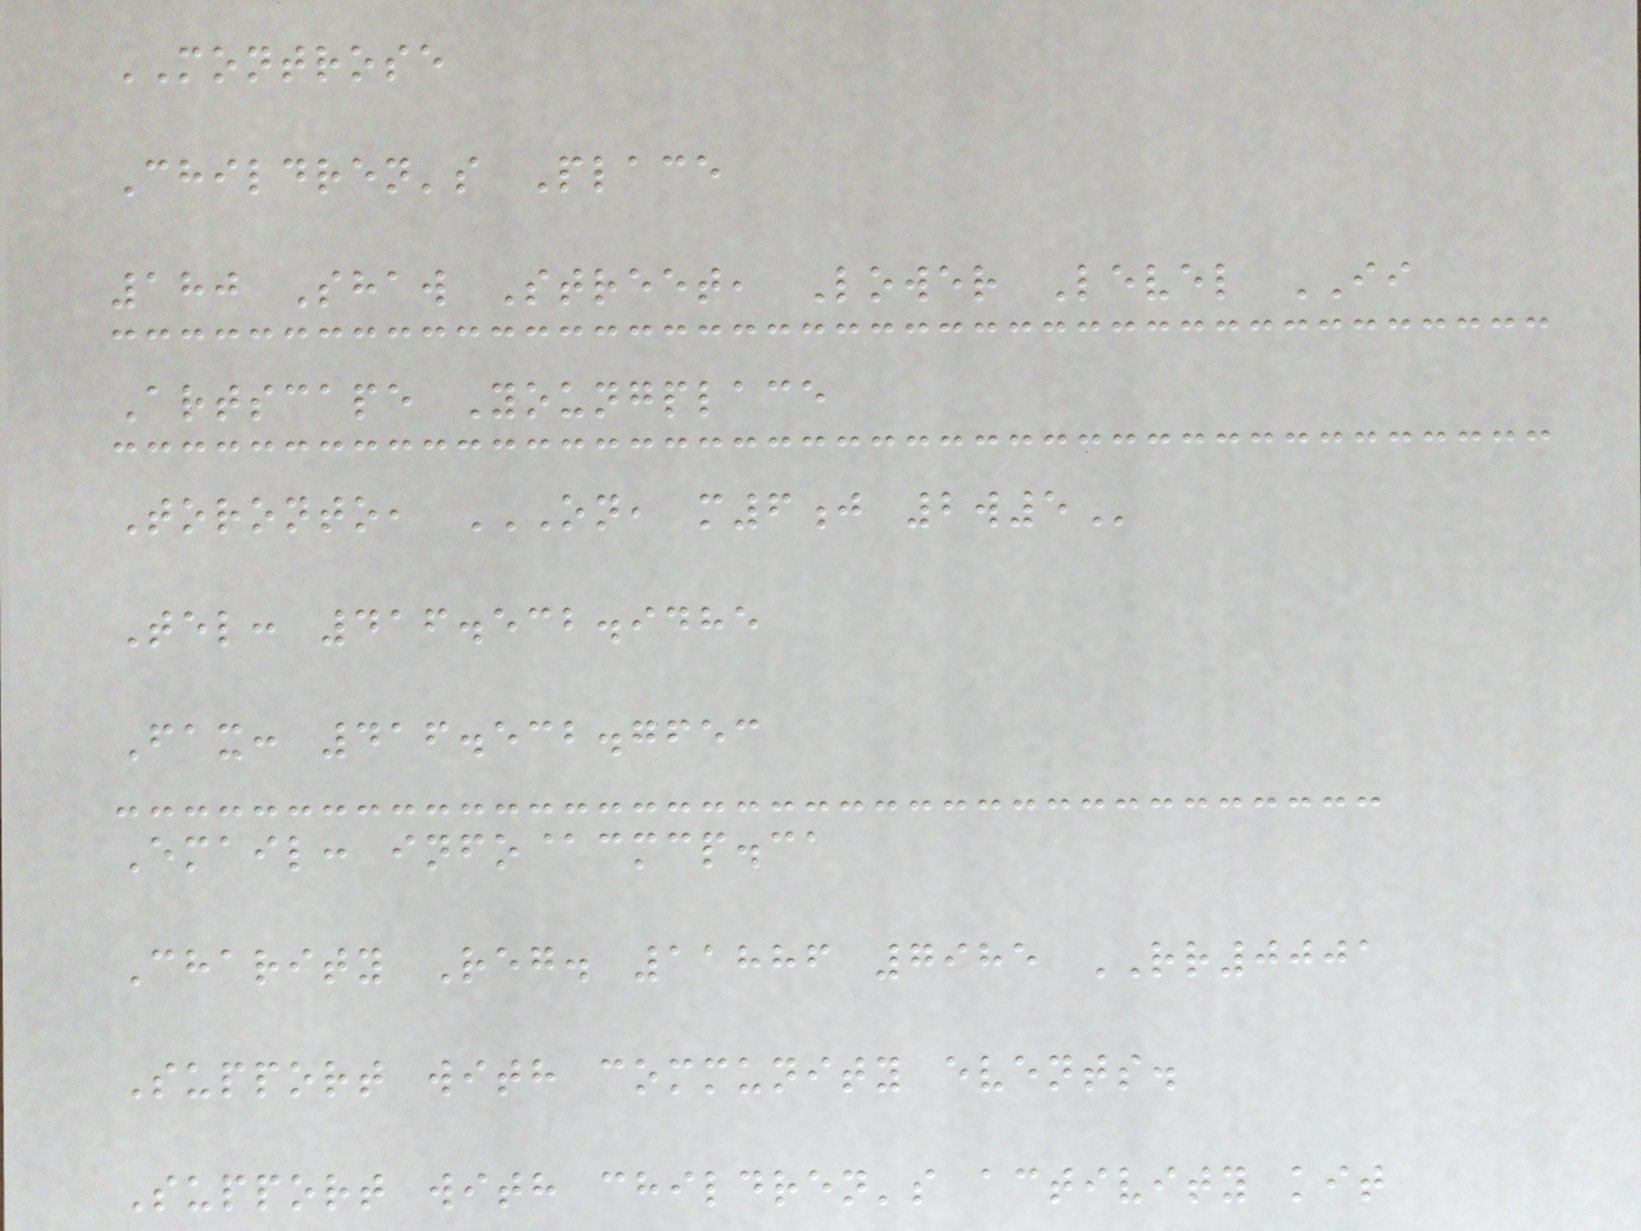MONTROSE
Children's Place
180 Shaw Street, Lower Level II
Artscape Youngplace
Toronto, ON, M6J 2W5
Tel: 416.532.9485
Fax: 416.532.7653
Email: info@cmcp.ca
Charity Reg. 11886 7985 RR0001
Support with community events.
Support with children's activity kit
